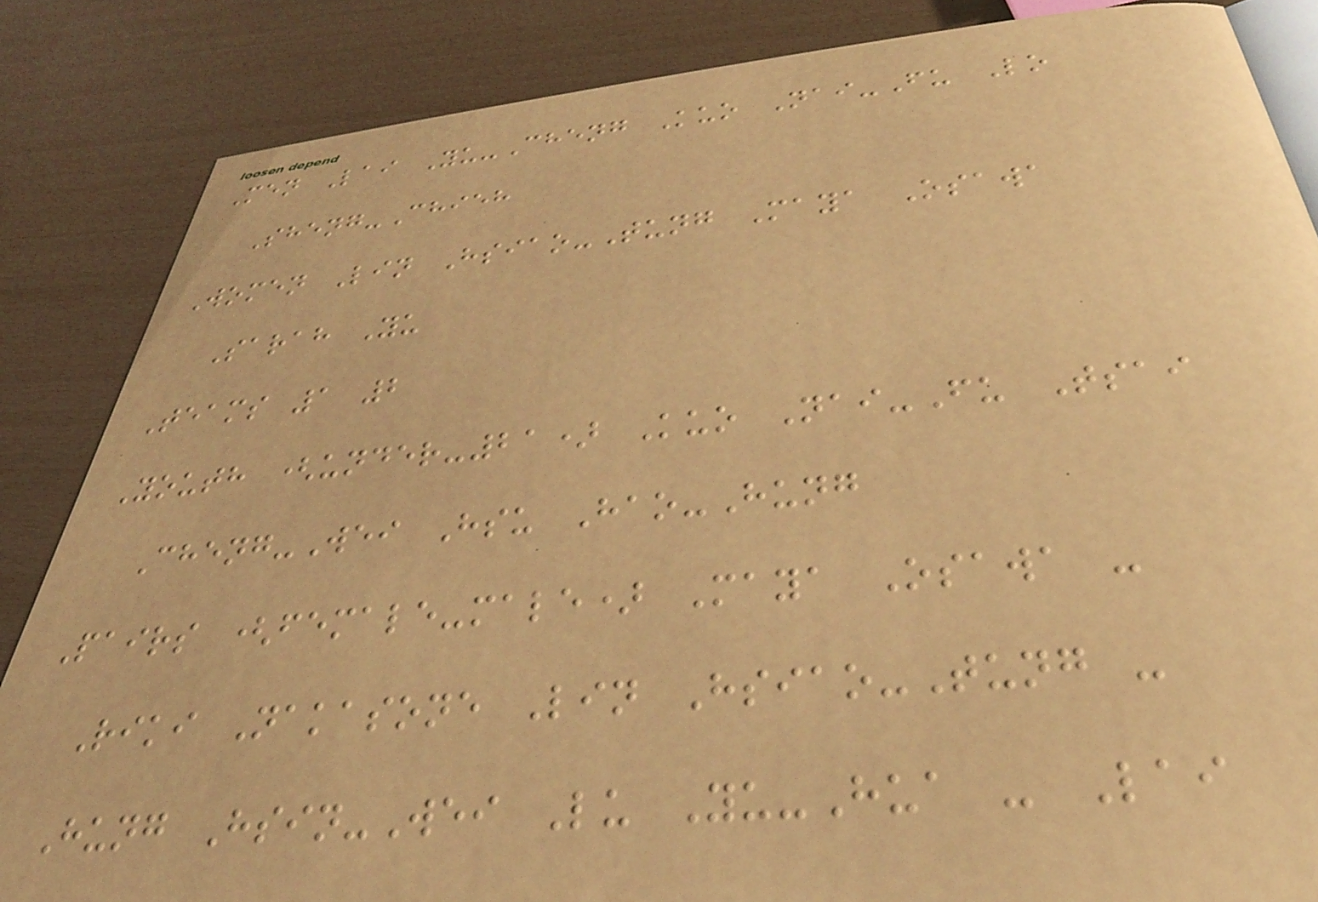Men Lai Yu-Cheng Kuo Nai-Fu Lo
Sheng-Chieh
Women Lin Hsiao-Tung Maya Osawa
Sarah Yu
Teams 1 2
Youth (under-21) Kuo Nai-Fu Tsai
Cheng-Wei Hsu Hao-Hung
Pairs (female-male) Maya Osawa -
Riki Nakasone Lin Hsiao-Tung -
Hung Hsin-Wei Lu Yu-Hua - Lai
